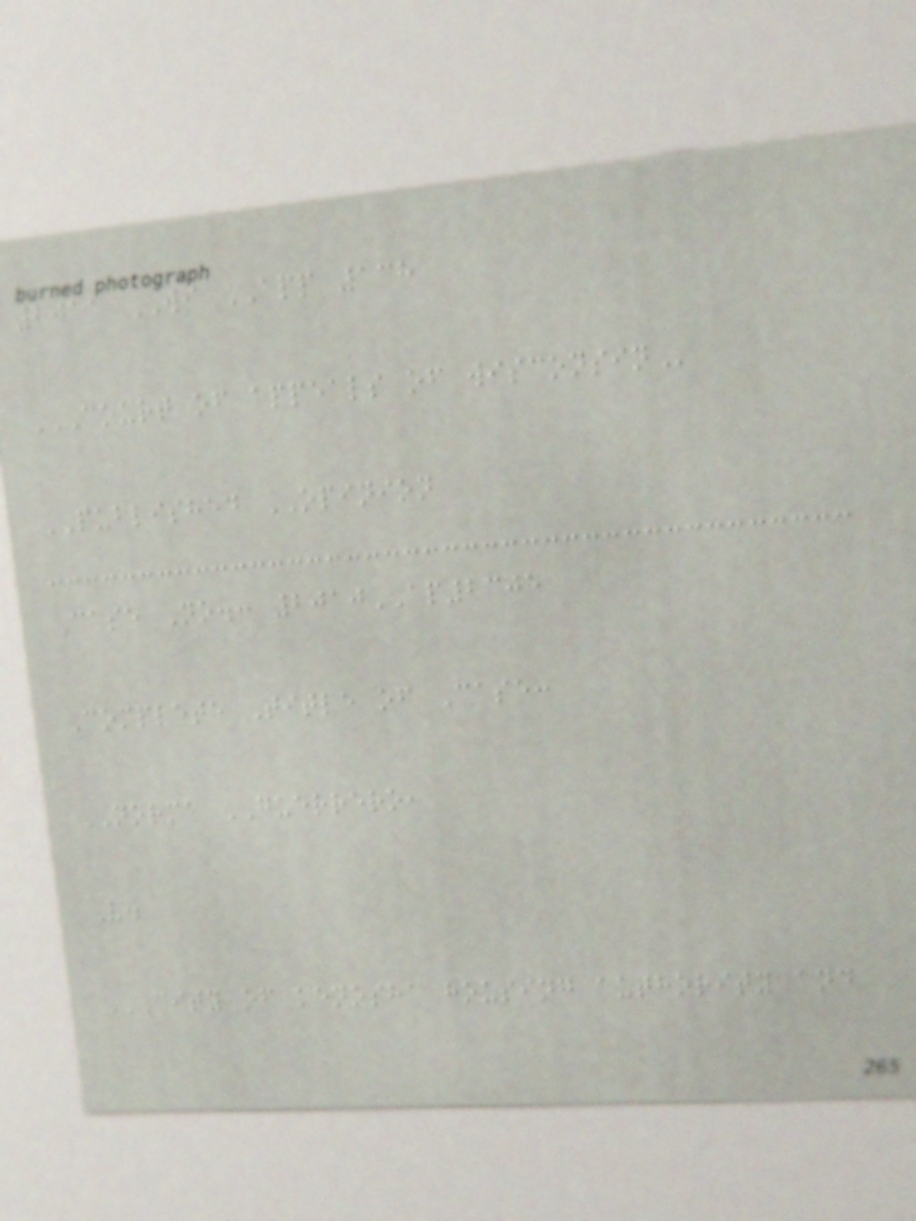2011 WI APP 138
COURT OF APPEALS OF WISCONSIN
PUBLISHED OPINION
Case No.: 2010AP2305
Complete Title of Case:
NORMA GUERRERO,
V.
CITY OF KENOSHA HOUSING AUTHORITY AND
